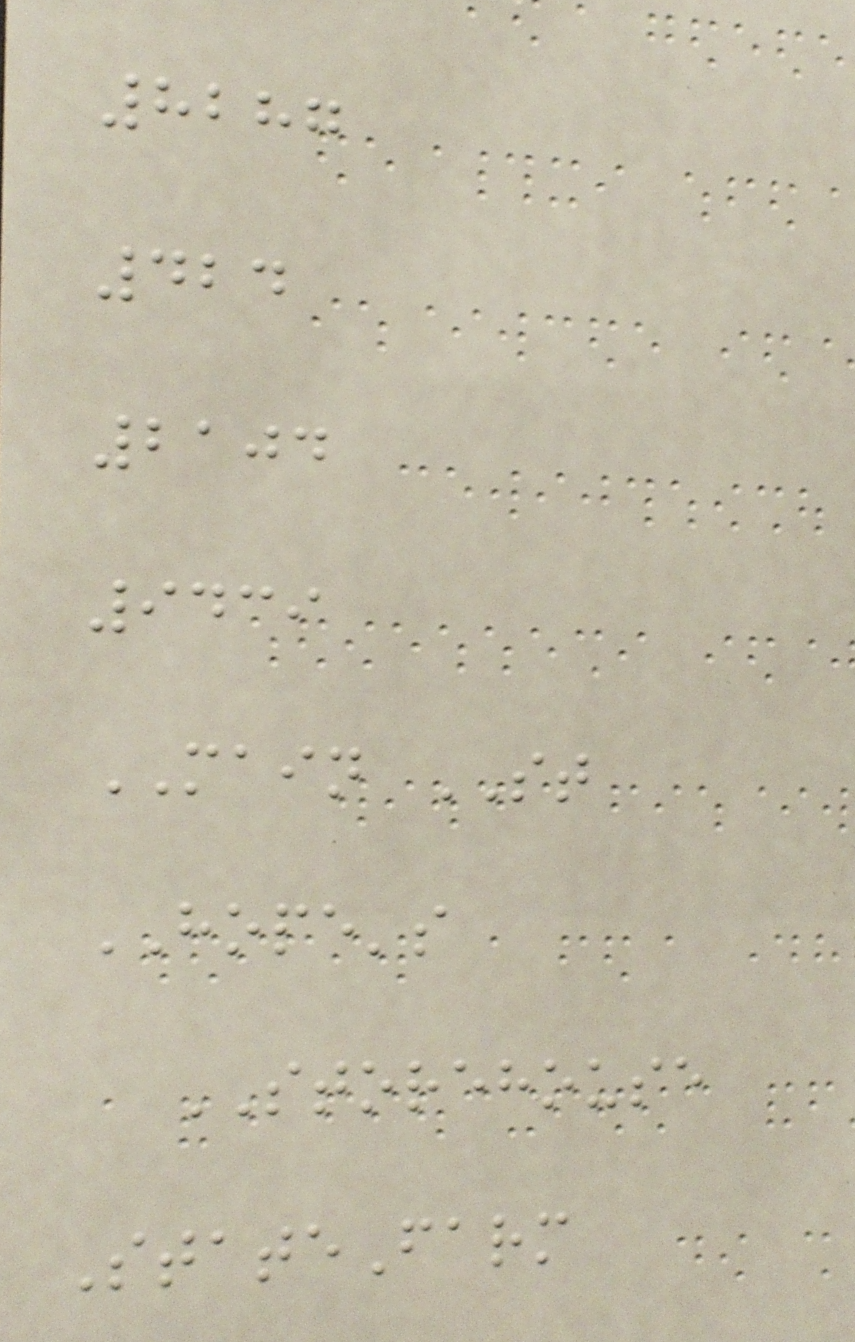8287
424
2104
9439
MAIN ST
HOPE's
STOREHOUSE
StateFarm
